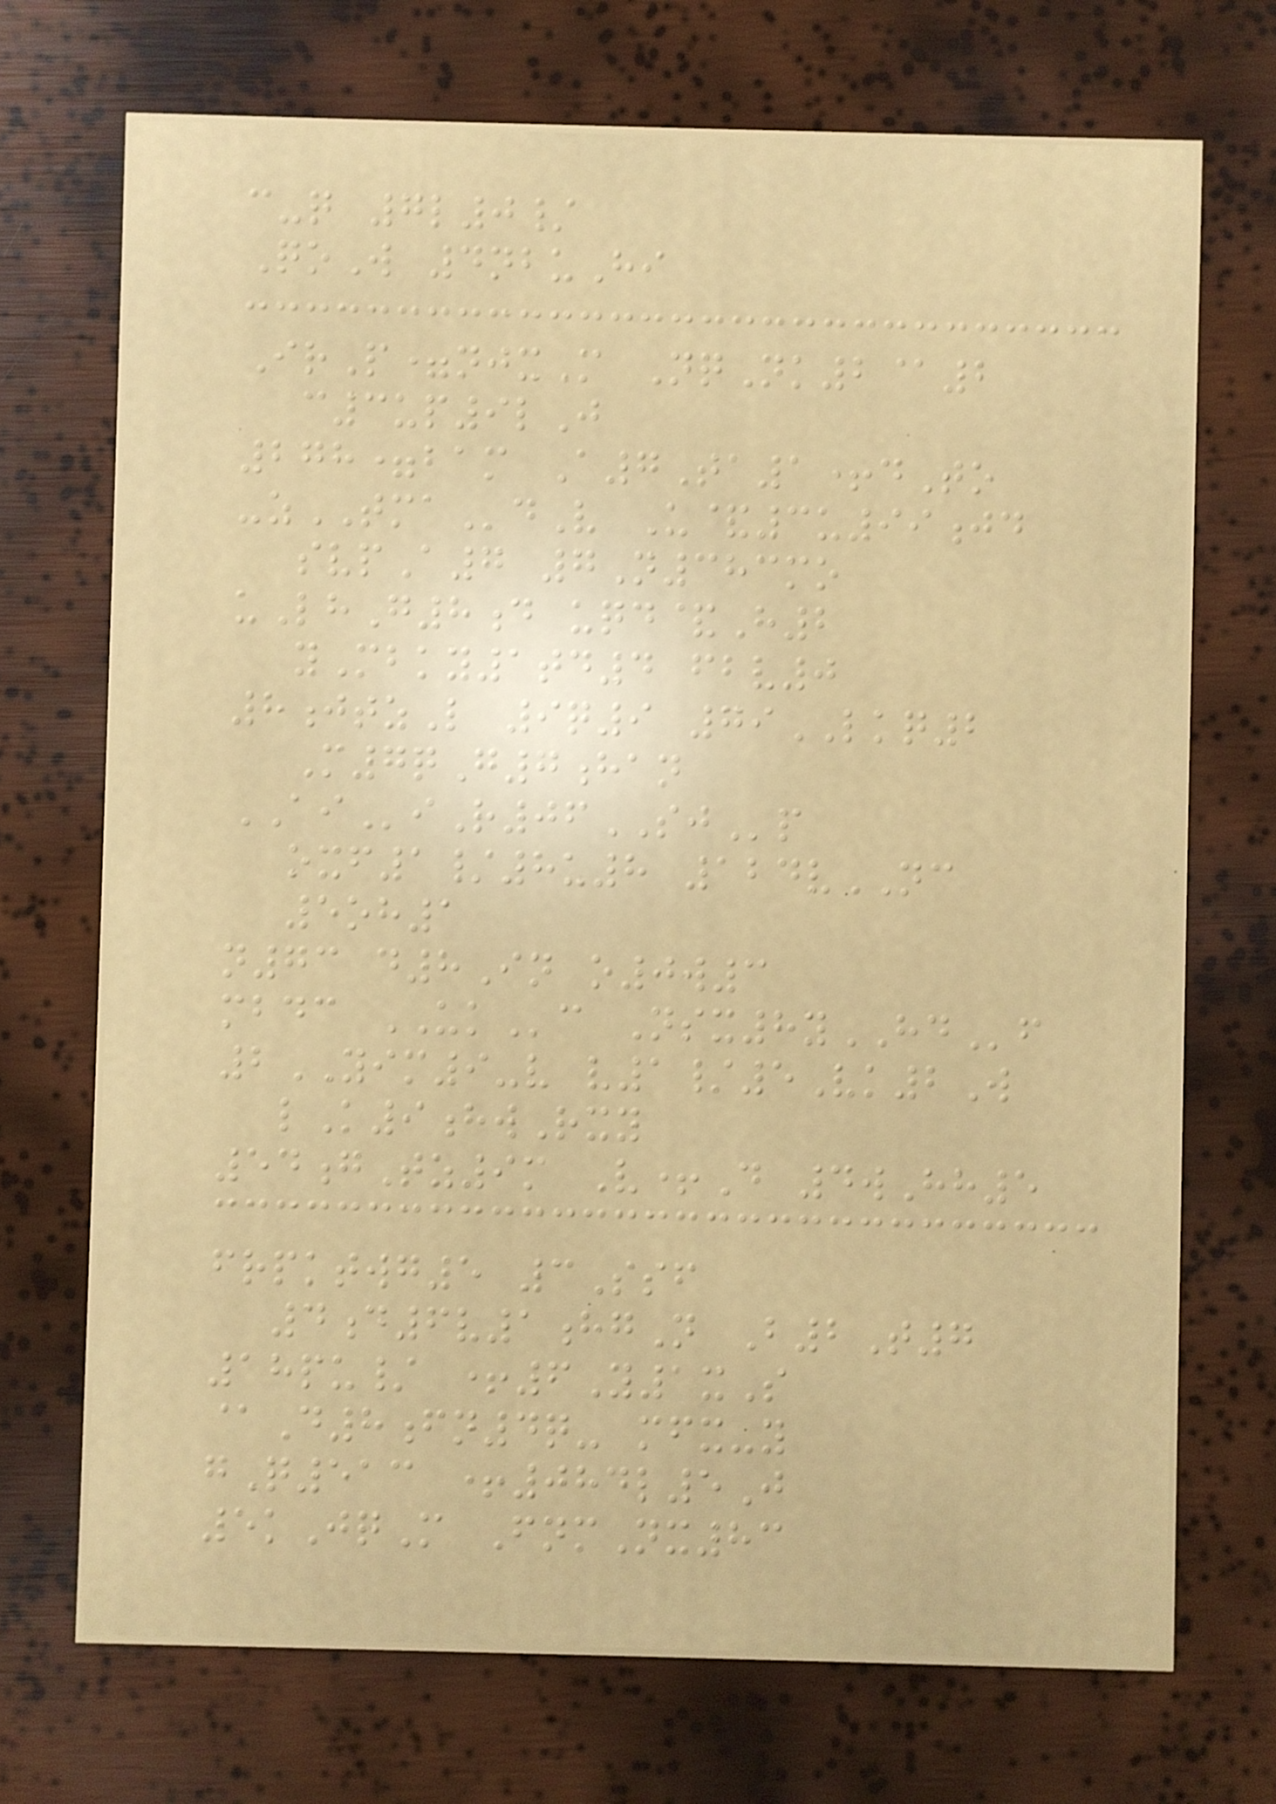c-q 7l0/
QoW 4nbuHi
IrP=njxM NqNk2@2
c3up9lJ
278=bam A7Ta1+dTo
-zTMAdV U&3u99jd
svpA7 7N383mo
uLhG8d uqd&H2
yMbky1td4 fbv0
8jtzL 9q9 79LKQ2
M7qG7han
AIiR06SJp
oxf1/8u8 124vNC
5oh1
n73 d8In o0w3
mbdc UKc Nsx8yHDf
2YIM9-v v1/5Vk2W
lK9hwRxy
54gTz9m V+D 4wHh5
frpktwg5 3Ssf
4d6v1hgN B2T7
18pu/ +6Y1xS
@D8fn4q- mfx-y
gQ513 +084l5J
5kJqM FnmNx83
